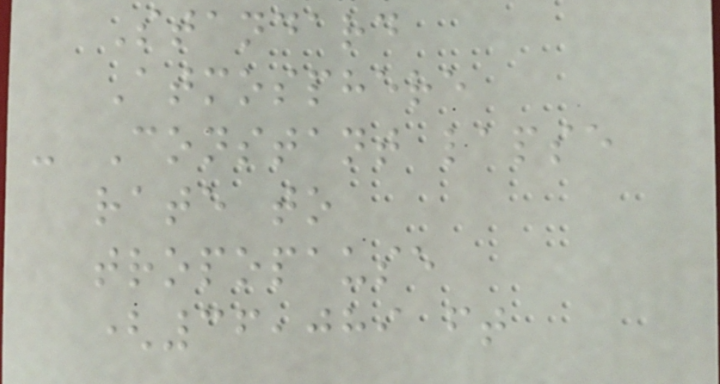Standard
Atmosphere
- Constant lapse
rate to
tropopause
(36,089 ft
